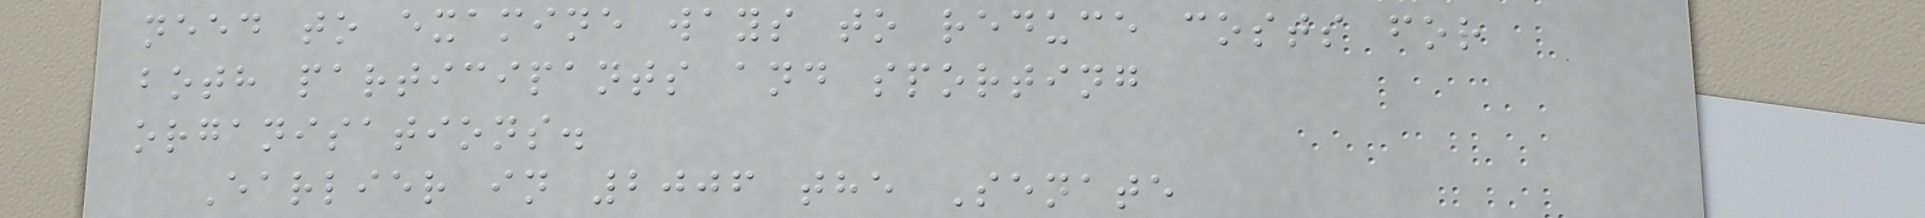need to examine ways to reduce costs for
both participants and sporting
organisations.
Earlier in 2006 the Senate
